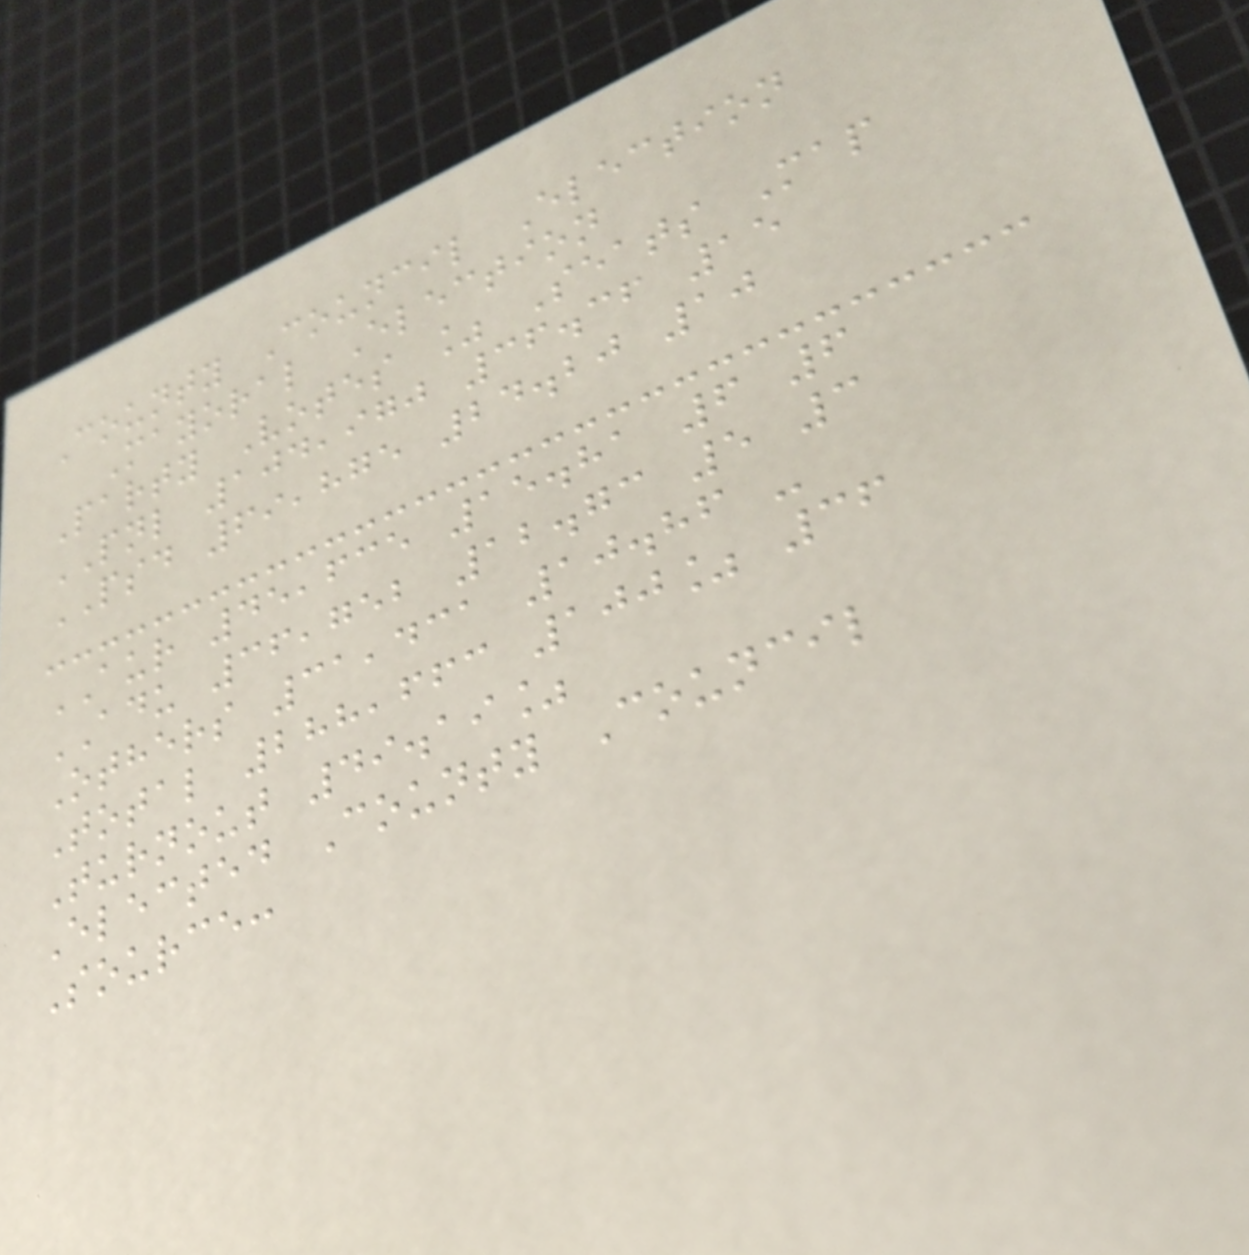County Council Election
Mayoral Election
Party Votes % Seats Map
PNL 104,970 36.36 15
PSD 69,875 24.20 10
AUR 45,635 15.81 6 6
ADU 36,752 12.73 5 3
Others 31,431 10.86 -
Total 288,663 100% 36
Turnout 49.19%
Elected County Council
Source:
